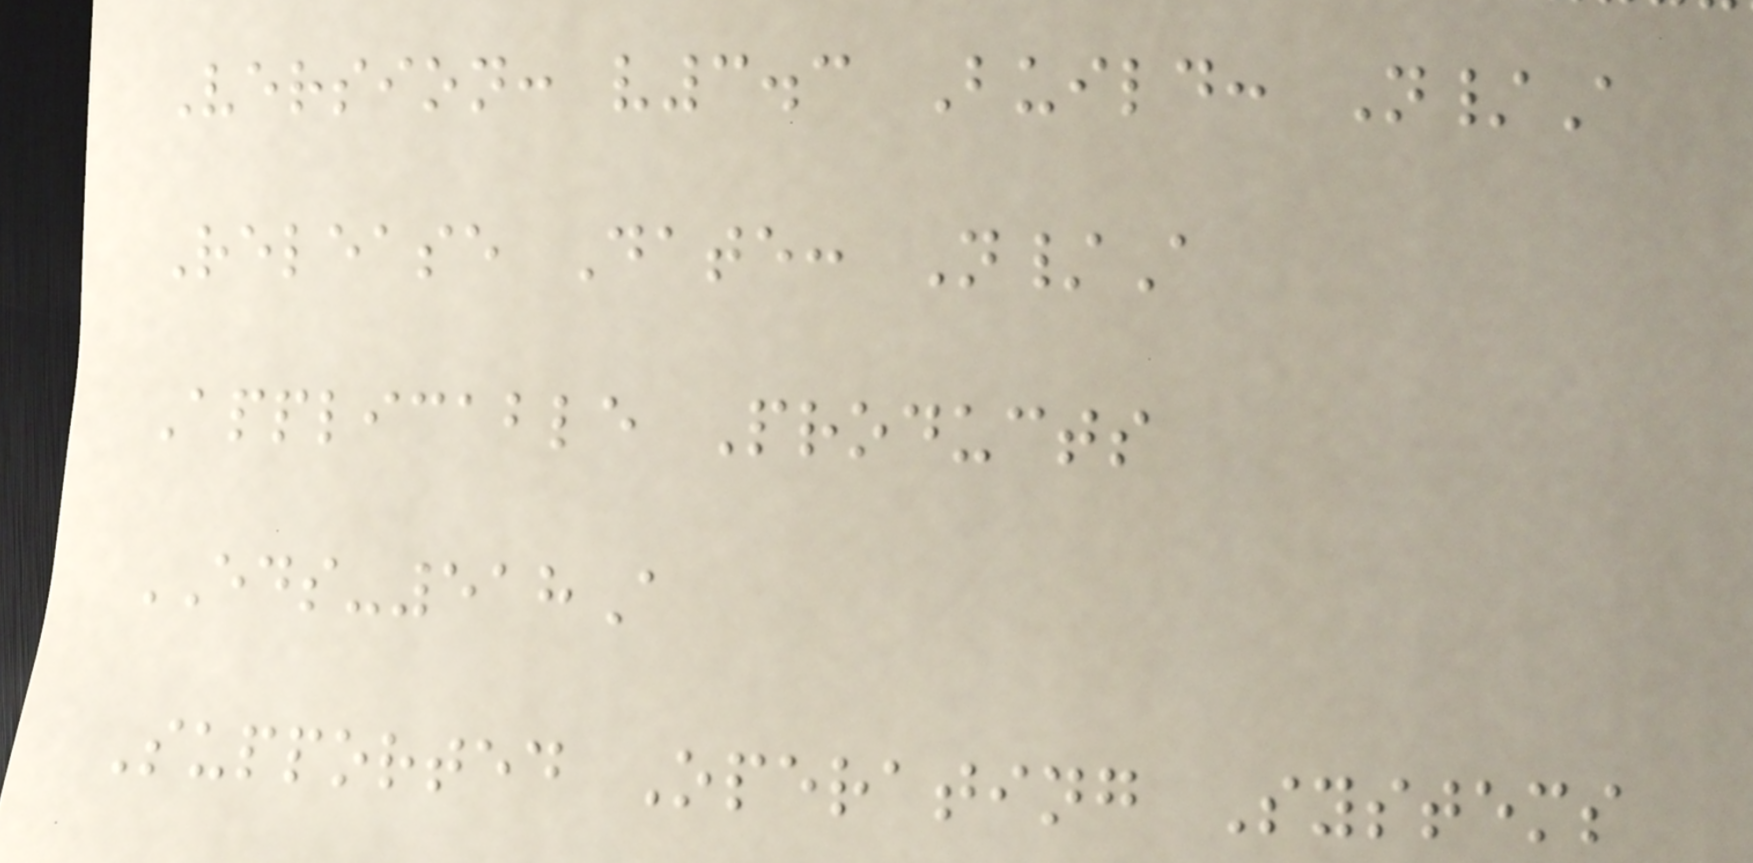Version: v3.3 Build: N/A
Release Date: N/A
Applicable Products
EDS-518A
Supported Operating Systems
